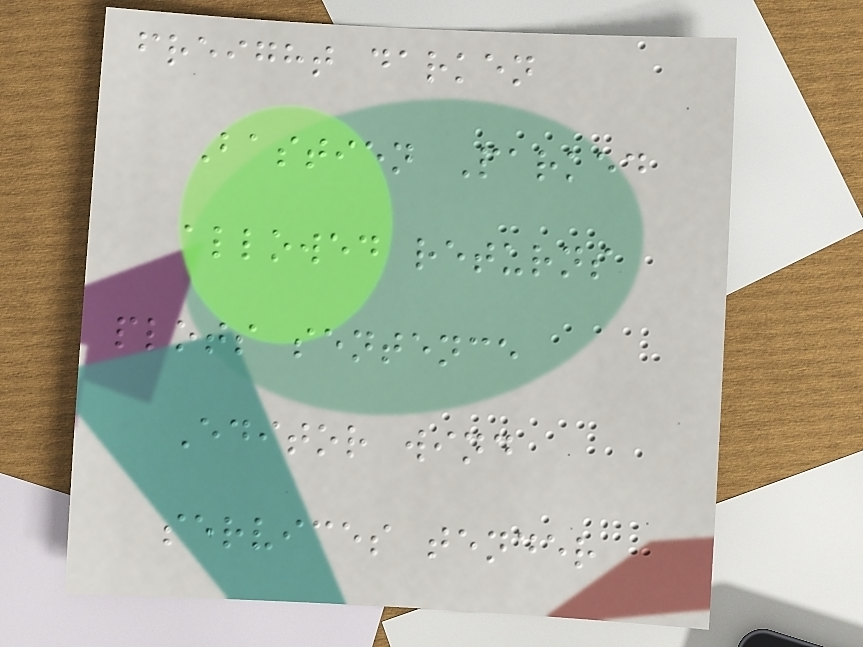freight darken
Bastien Parked
allowed returns
plots sentence
Editor wind
services tender
